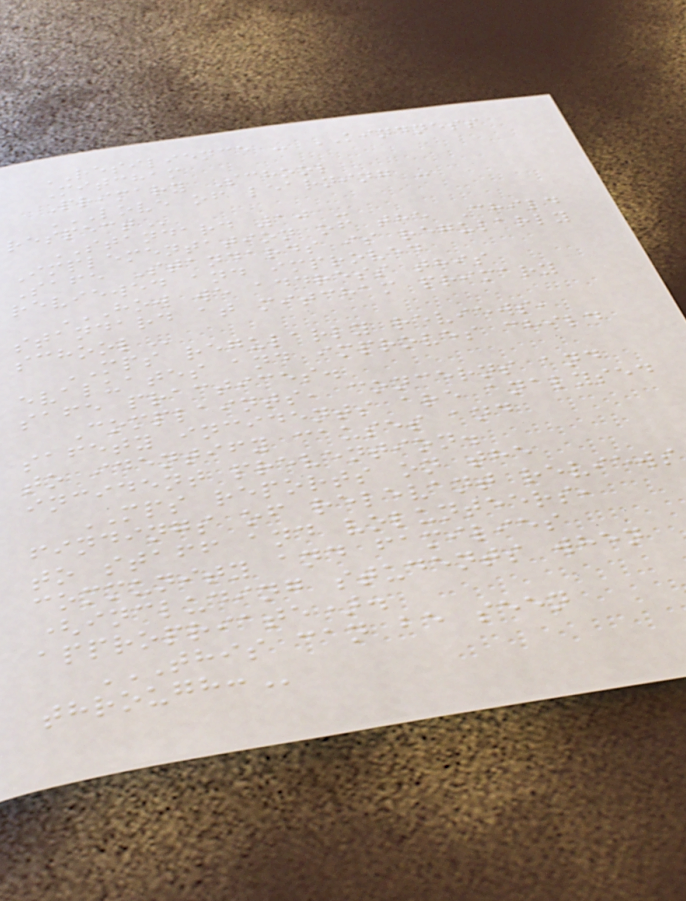RESILIENCE - KINDNESS
Mitcham
Primary School
LOVE OF LEARNING -
RESPECT
STANDARD 10 -
Implementation of the Child
Safe Standards is regularly
reviewed and improved
HOW WE ADDRESS THIS
STANDARD AT MITCHAM PRIMARY
SCHOOL
MPS regularly reviews,
evaluates and improves child
safe practices.
Complaints, concerns and
safety incidents are analysed
to identify causes and
incident prevention.
MPS reports on the
findings of relevant reviews
to staff and volunteers,
community and families
(including students when
appropriate).
THIS CAN BE SEEN
THROUGH:
